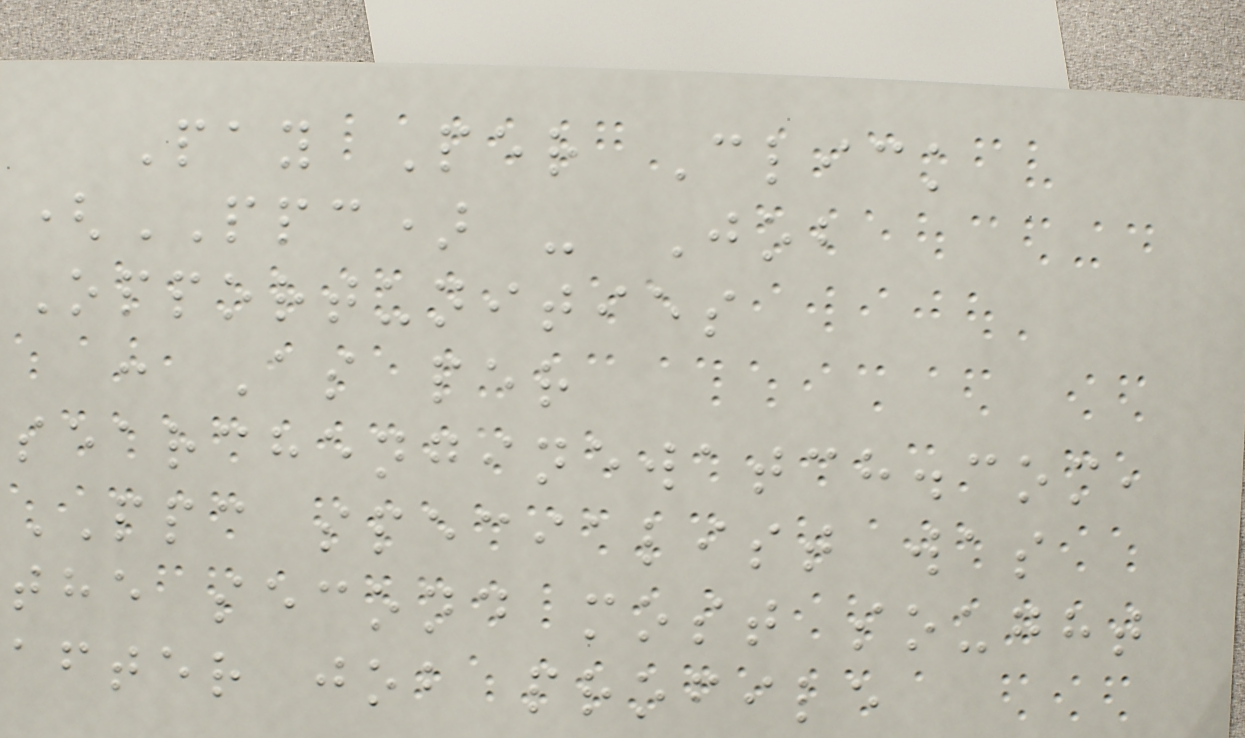Pay Per Click
(PPC) - Job
Opportunities
: As per
searchenginewatch.com,
PPC specialist was
the second most sought
after job profile
